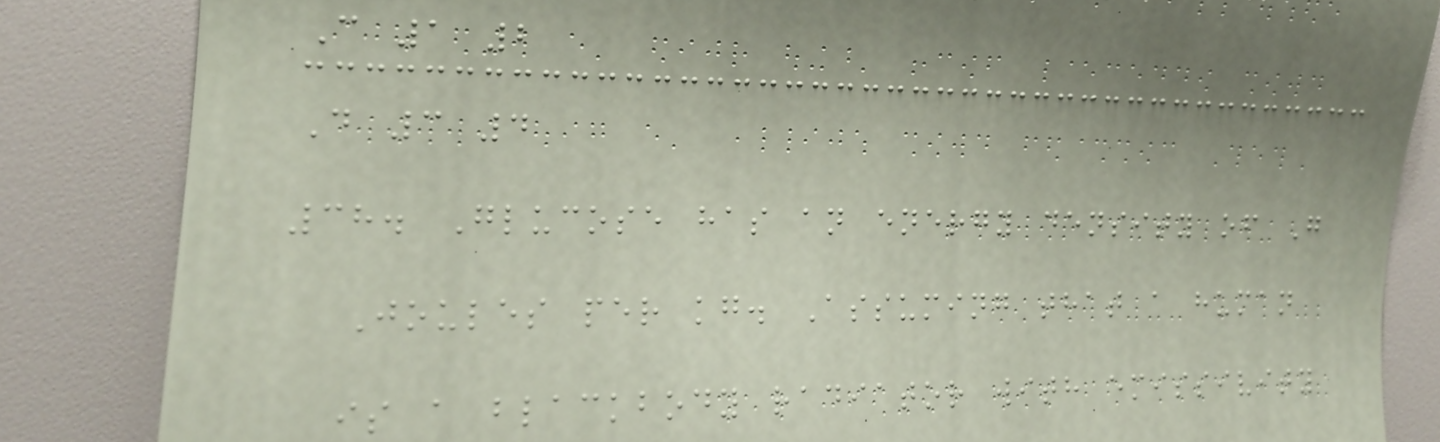C 1 2
D 3 4
38. Glucose has an energy density of G
Joules per kg. Assuming that a human
is a blackbody radiator with emissivity
